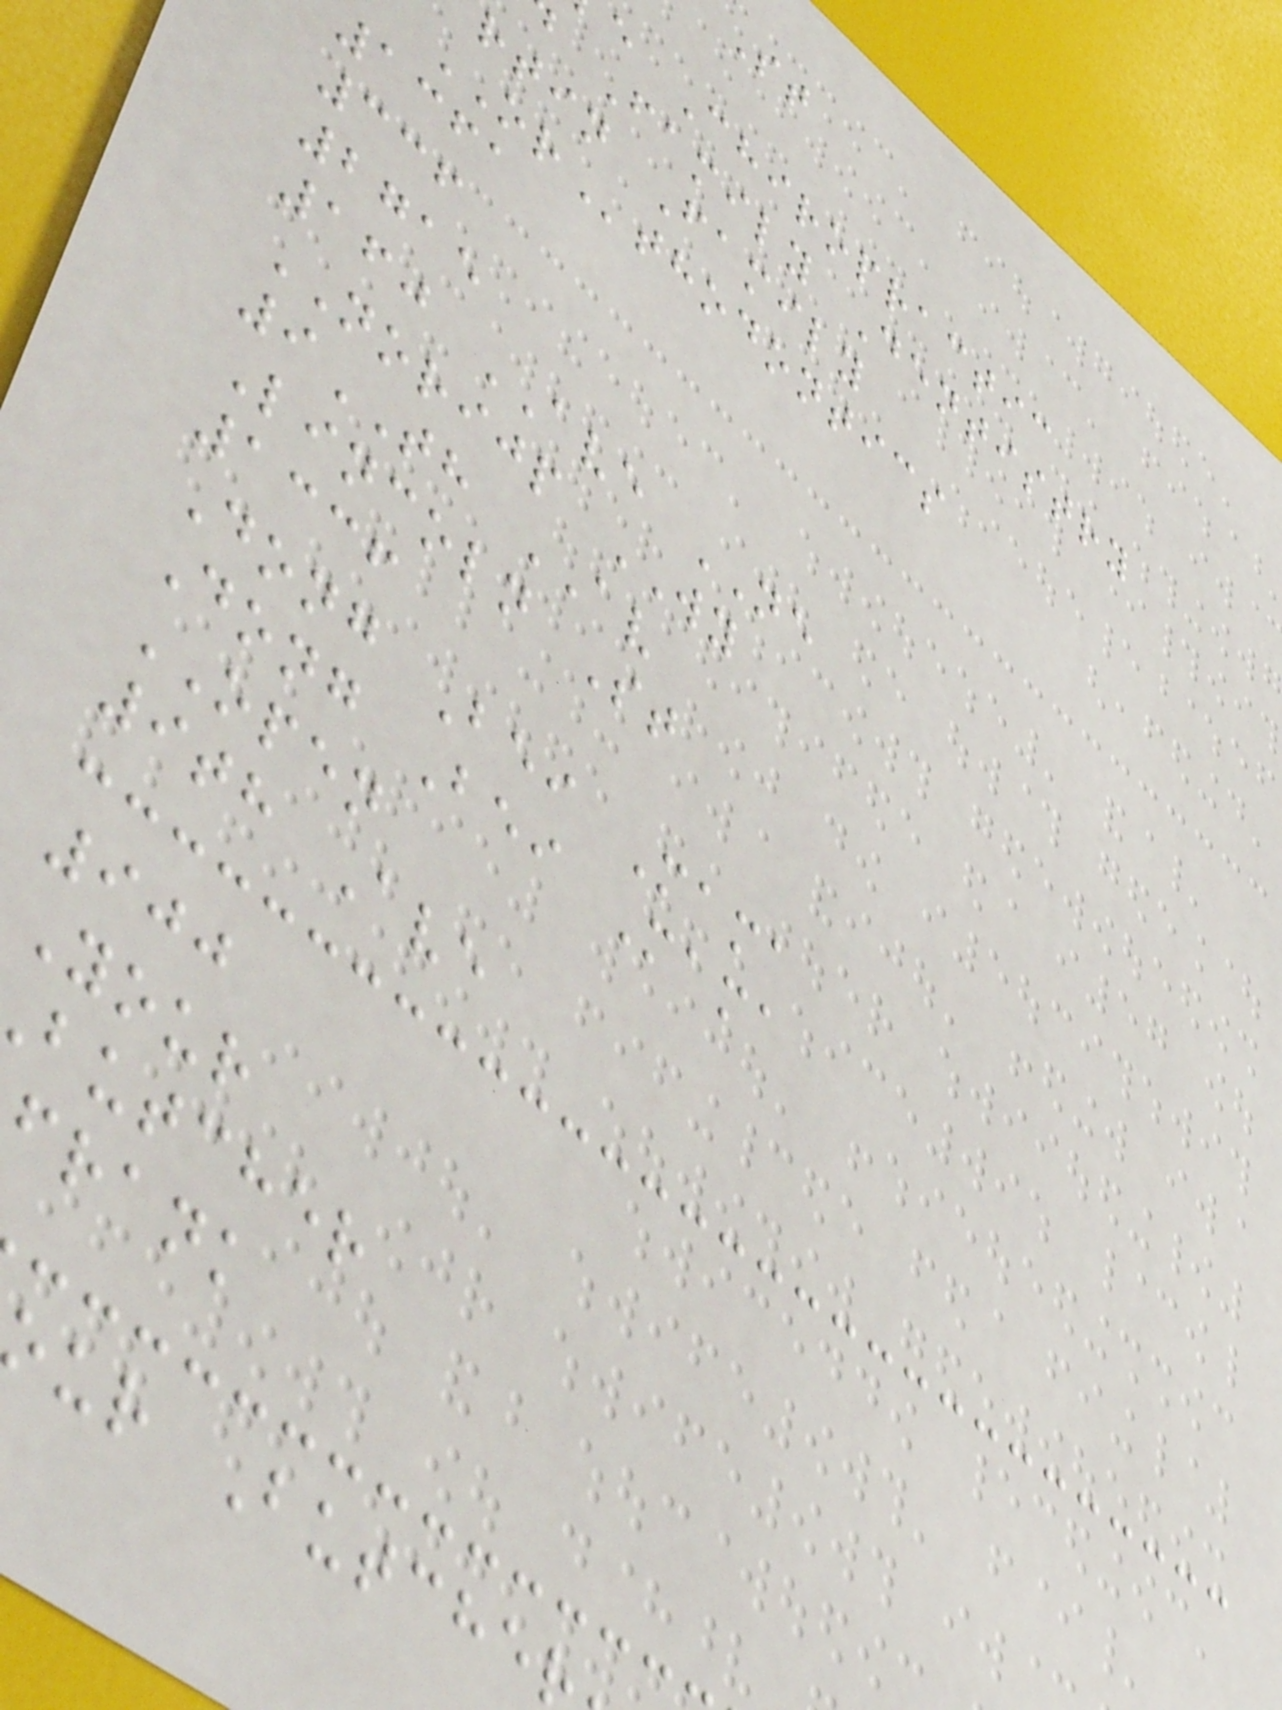e Chiropractic
Family Dentistry
rtin Family
ORthodontics
1361
336
2715
160 AVE NE
NORIJP WY
9TH AV
Lincoln St
1336
Dong Bei Mama
Dong Bei Mama
OPEN
9th Ave
900
Your
butcher
frank
ur Butche
